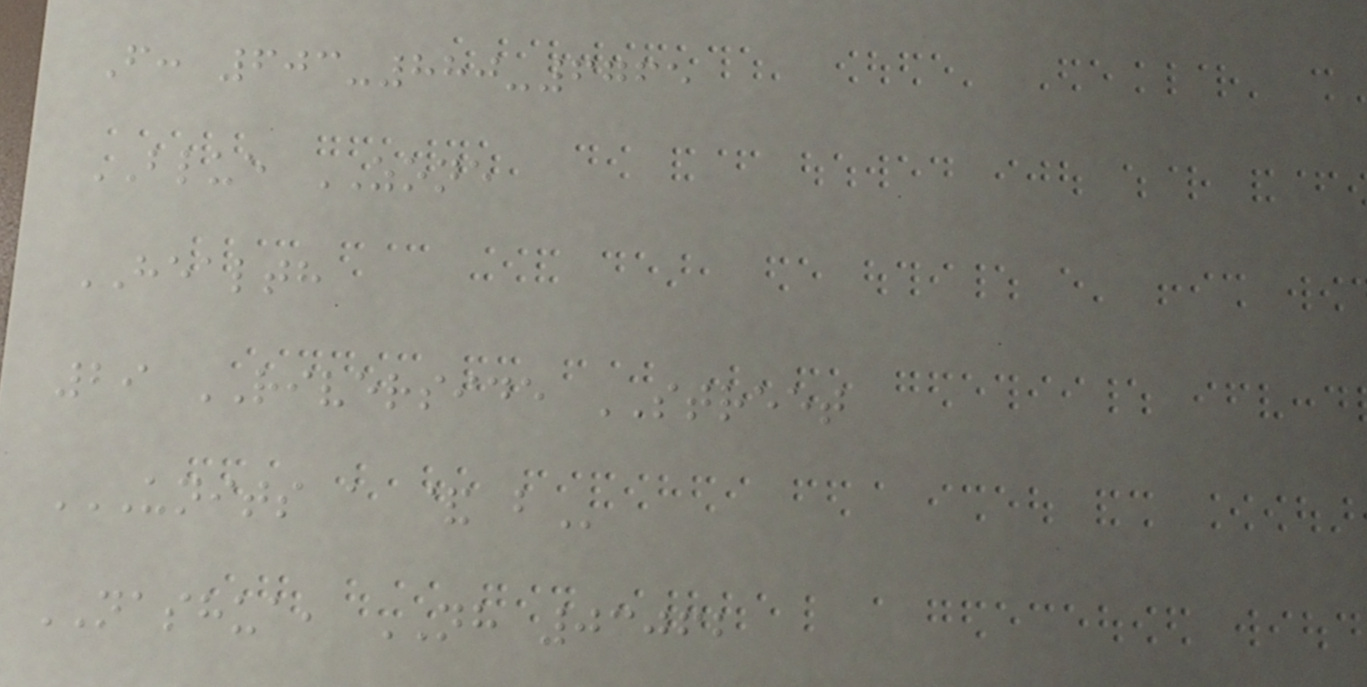F: 603-880-6765
BLUE ZONE
HEALTH
29 RIVERSIDE STREET
UNITS A & B
NASHUA, NH 03062
